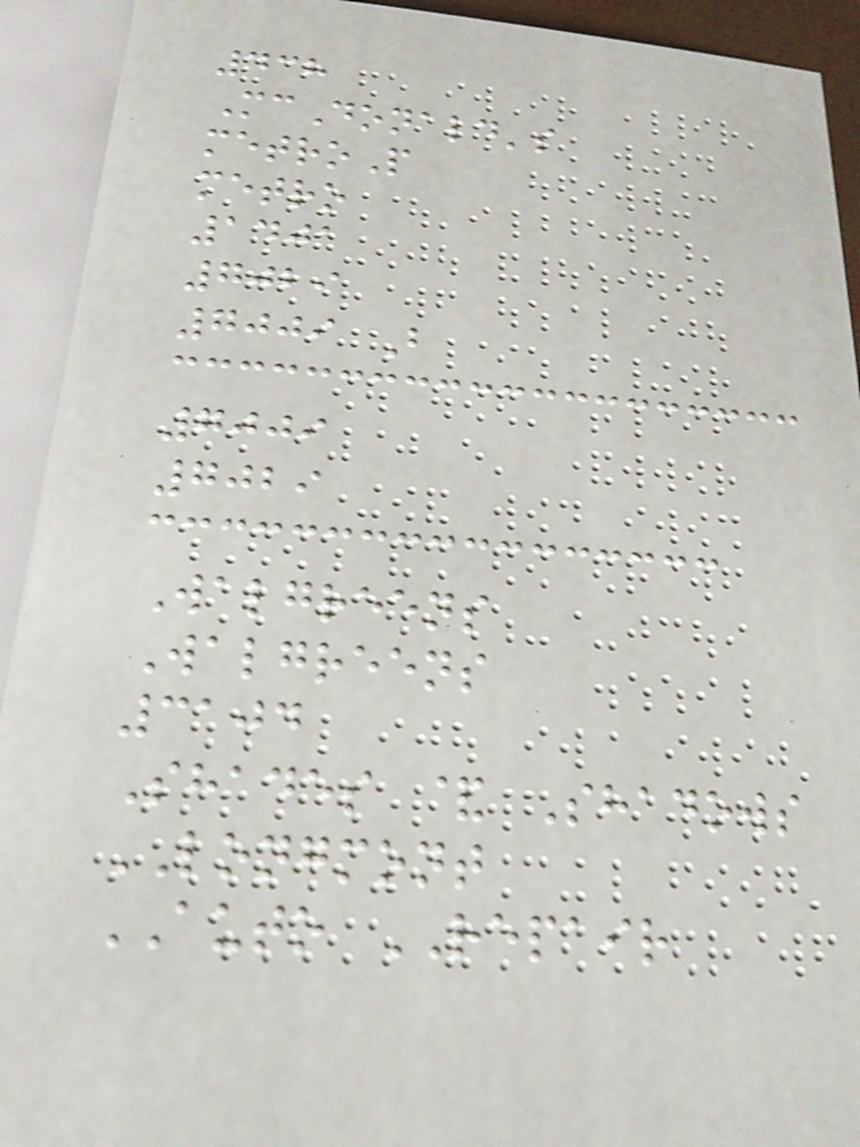438
McDonald's
metroP
metro
1401
7029
7009 B
7009
7029
Walgreens
Walgreens
3104
Shades & Shadows
LONGMONT
AUTO REPAIR
